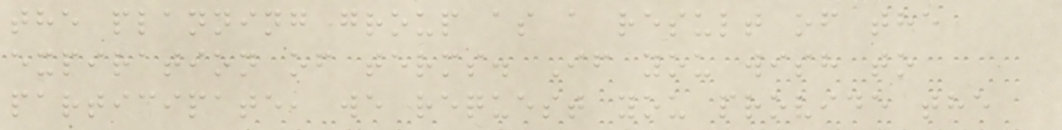the planning group as a result of the
expiration of terms. If you wish to
participate, we request you provide the
